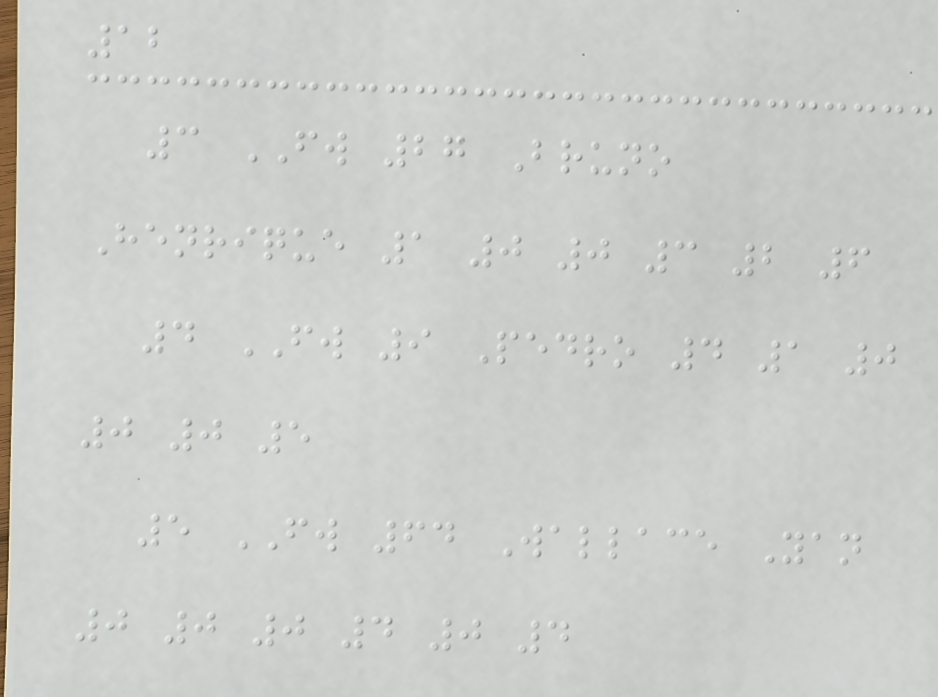12
3 FW 27 Bruno
Henrique 1 0 0 3 2 6
4 FW 9 Pedro 4 1 0
0 0 5
5 FW 64 Wallace Yan
0 0 0 4 0 4
